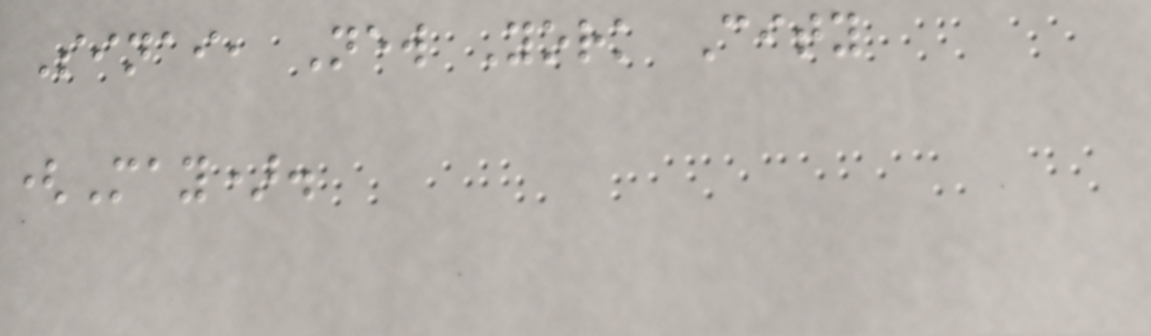Sinai, New York City
(May).
